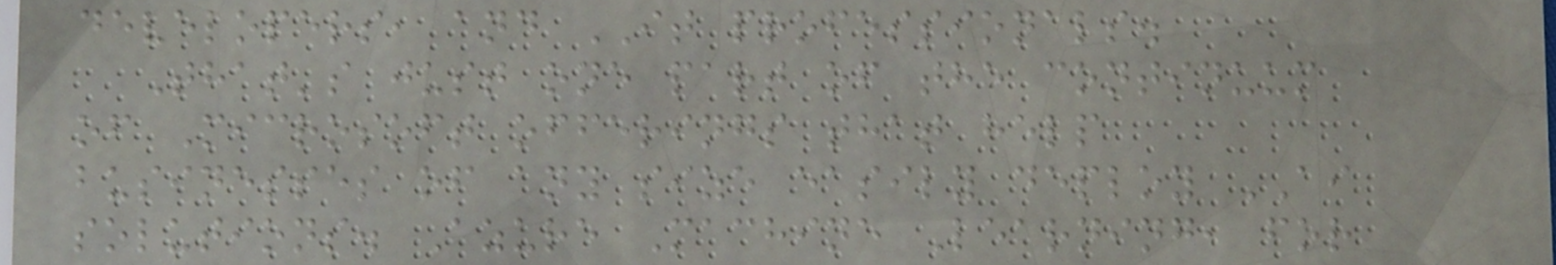developers, and IT professionals.
That's just one part of the continuum
of Microsoft offerings that help
businesses of any size easily deploy AI
solutions. Azure Machine Learning, for
